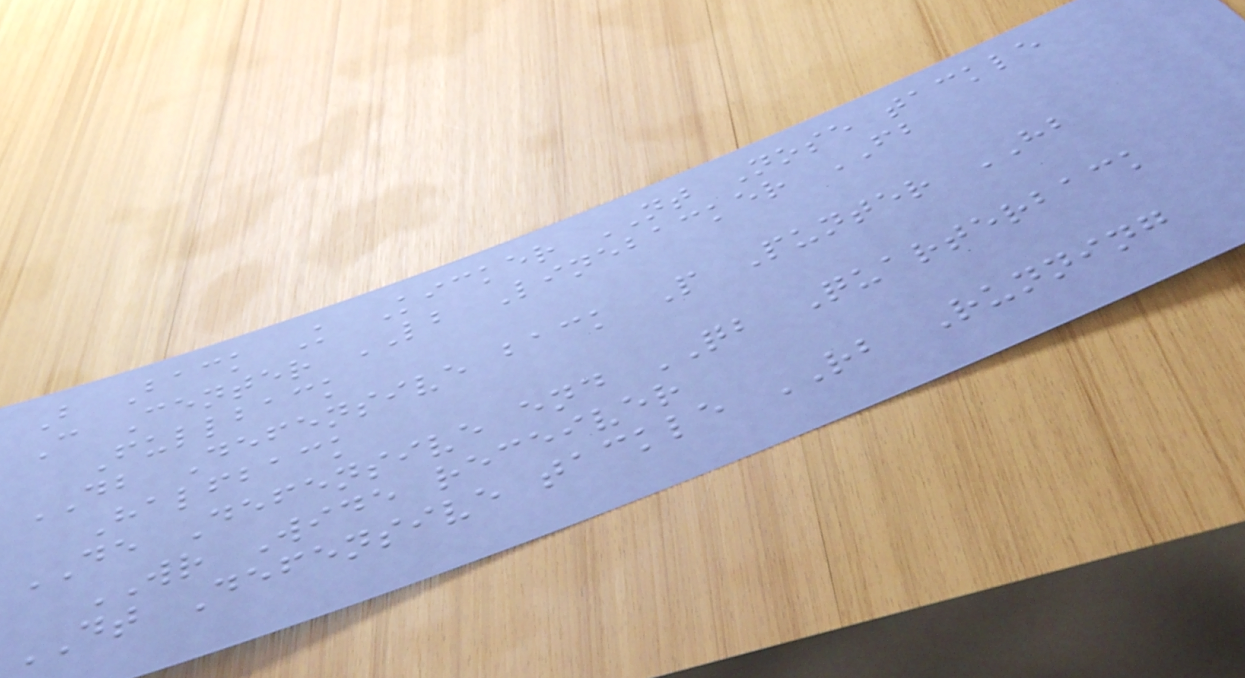B Back K Kicker NT Nose tackle
C Center LB Linebacker FB
Fullback
DB Defensive back P Punter HB
Halfback
DE Defensive end QB Quarterback
WR Wide receiver
DT Defensive tackle RB Running
